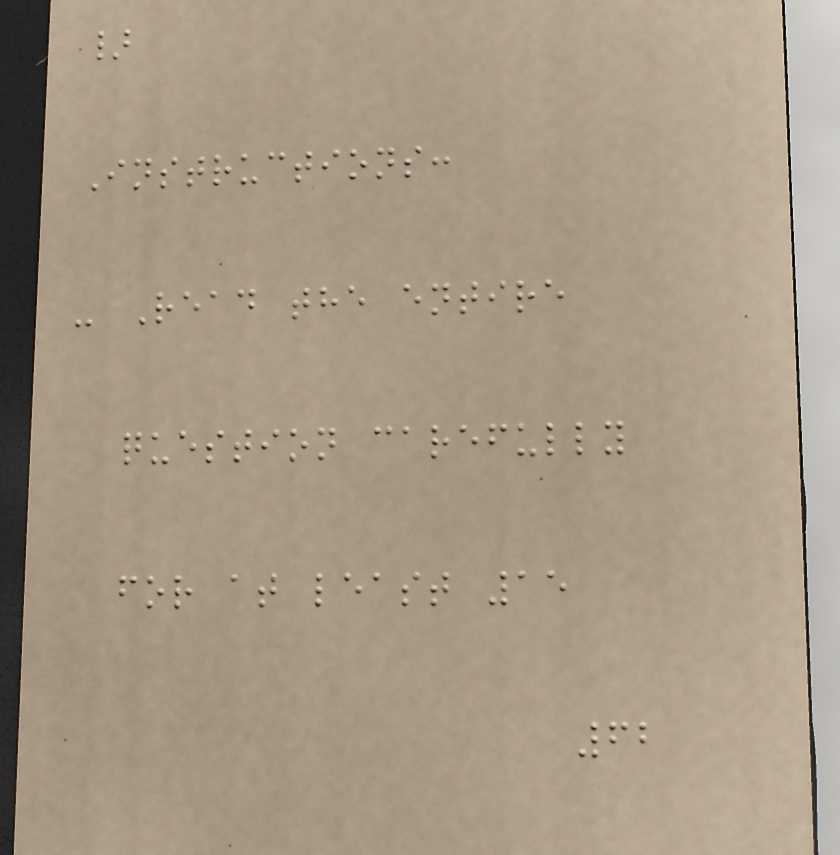}
Instructions:
- Read the entire
question carefully
for at least 15
62
